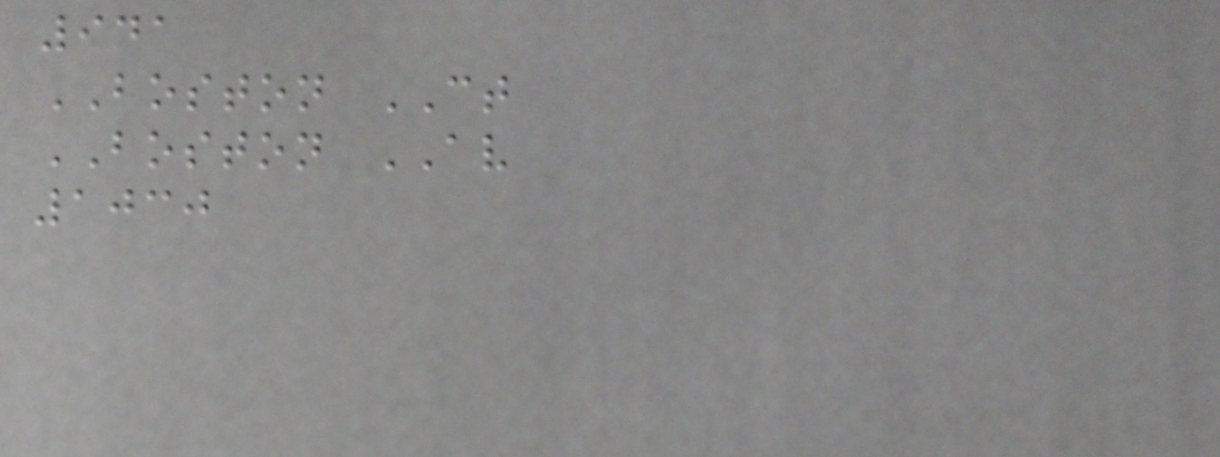941
BOSTON CT
BOSTON AV
1030
